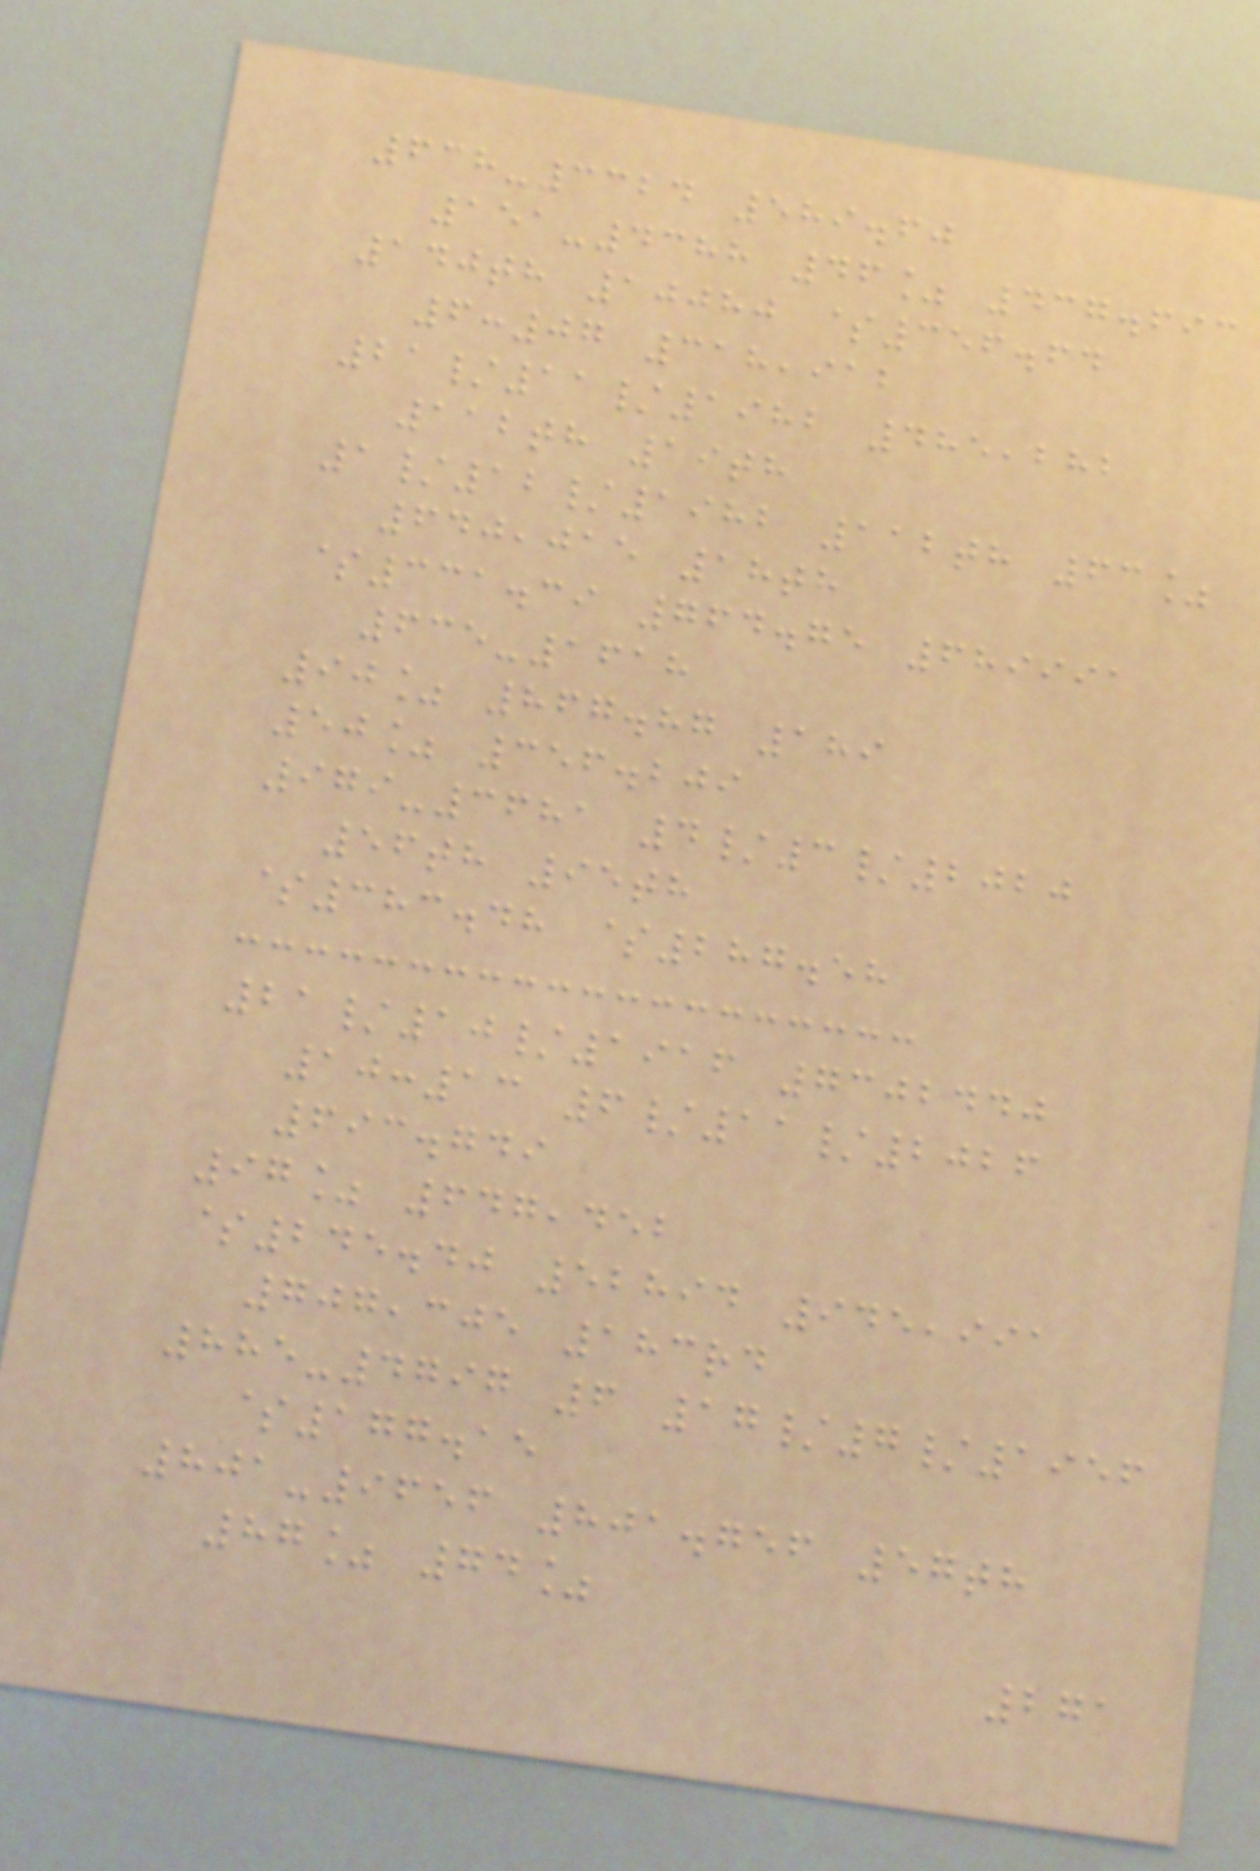638-3324 589.60
151-4388 46% 437.693
140th 10080 $356.64
6:07 318,912
21/11/1982 485,282
112th 19th
1/12/1982 112th 63%
640,015 18th
$331.39 764.75 689991
635-1618
90% 867.87 189
50% 356.209
979-3681 4/3/2020
56th 95th
$383.48 $287.58
21/10/1916 7302440
10:13 6/11/2026
693.749
97% 647,452
$245.40 52894 945,991
707,305 183rd
885-4797 6 17/7/1956
$177.15
801-9656 801.756 57th
87% 74%
271
